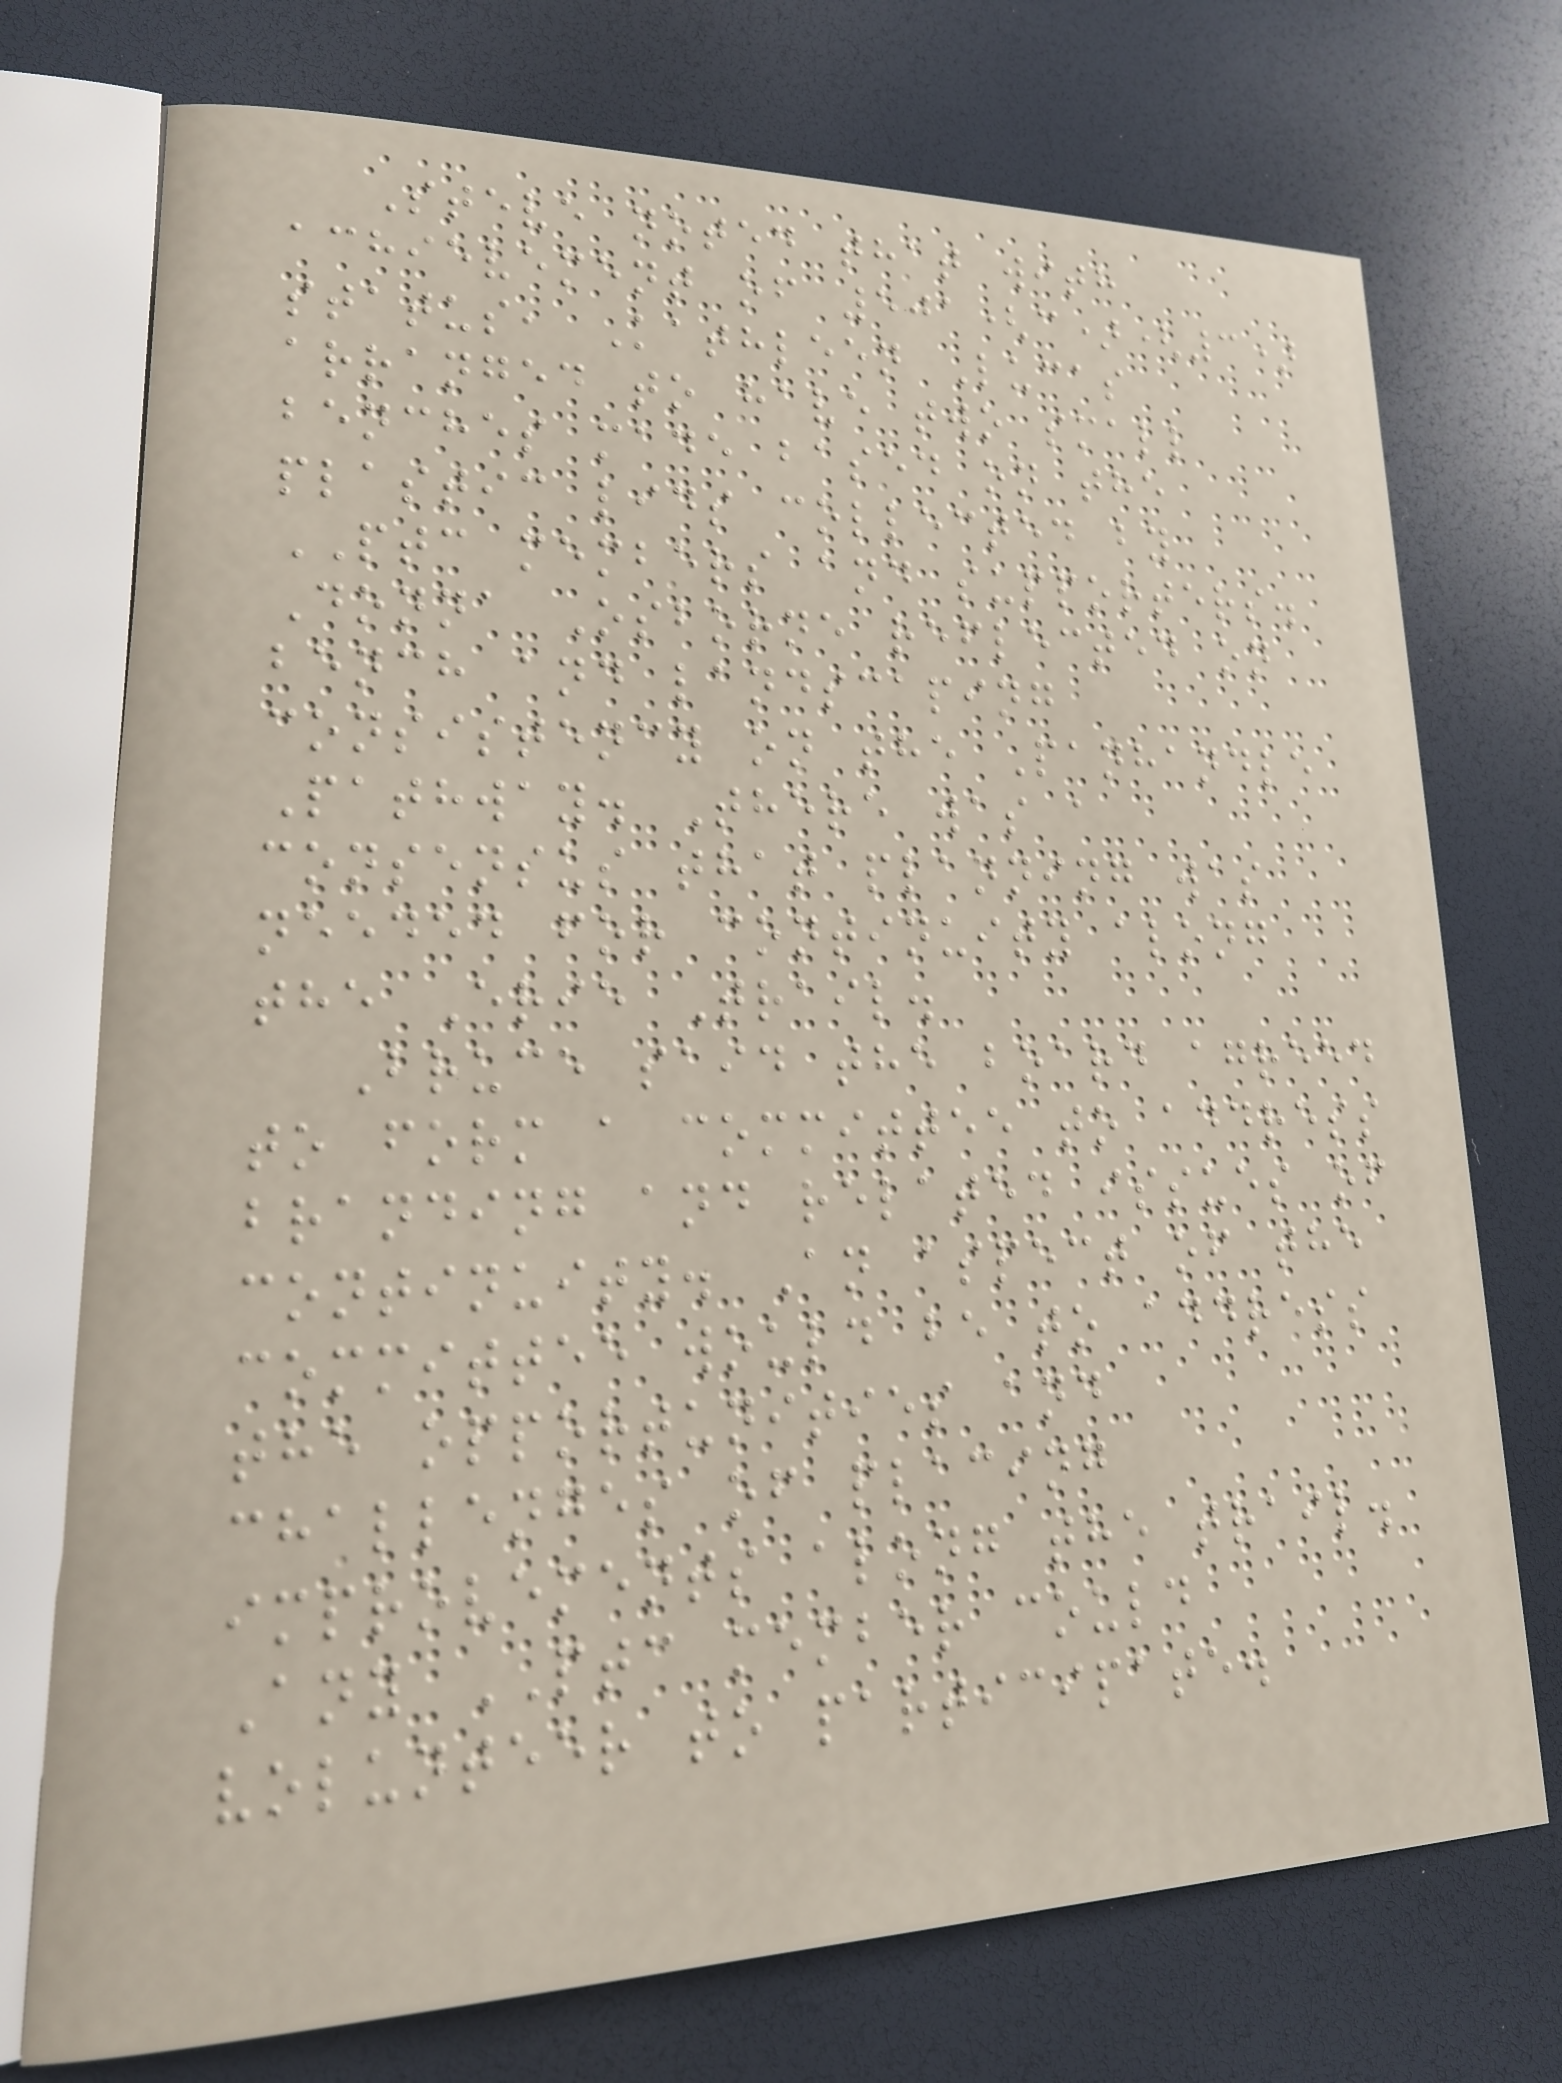Steve noted that with
achievement of 501(c)(3)
status, Kathleen Lucas
arranged to have two small
benches made based on the
plastic lids collected by
PTC members and supporters.
Donna Osborne reflected on
bench and landscaping
consistency on the Panhandle
Pathway. There was a
consensus that planning was
needed for continuity along
the Erie Trail.
Bruce said the board agreed
to form a committee to address
branding and related issues of
continuity. An aspect of the
committee would be to address
the opportunities and
challenges of placing
improvements along the trail.
Any PTC member could
volunteer to participate.
